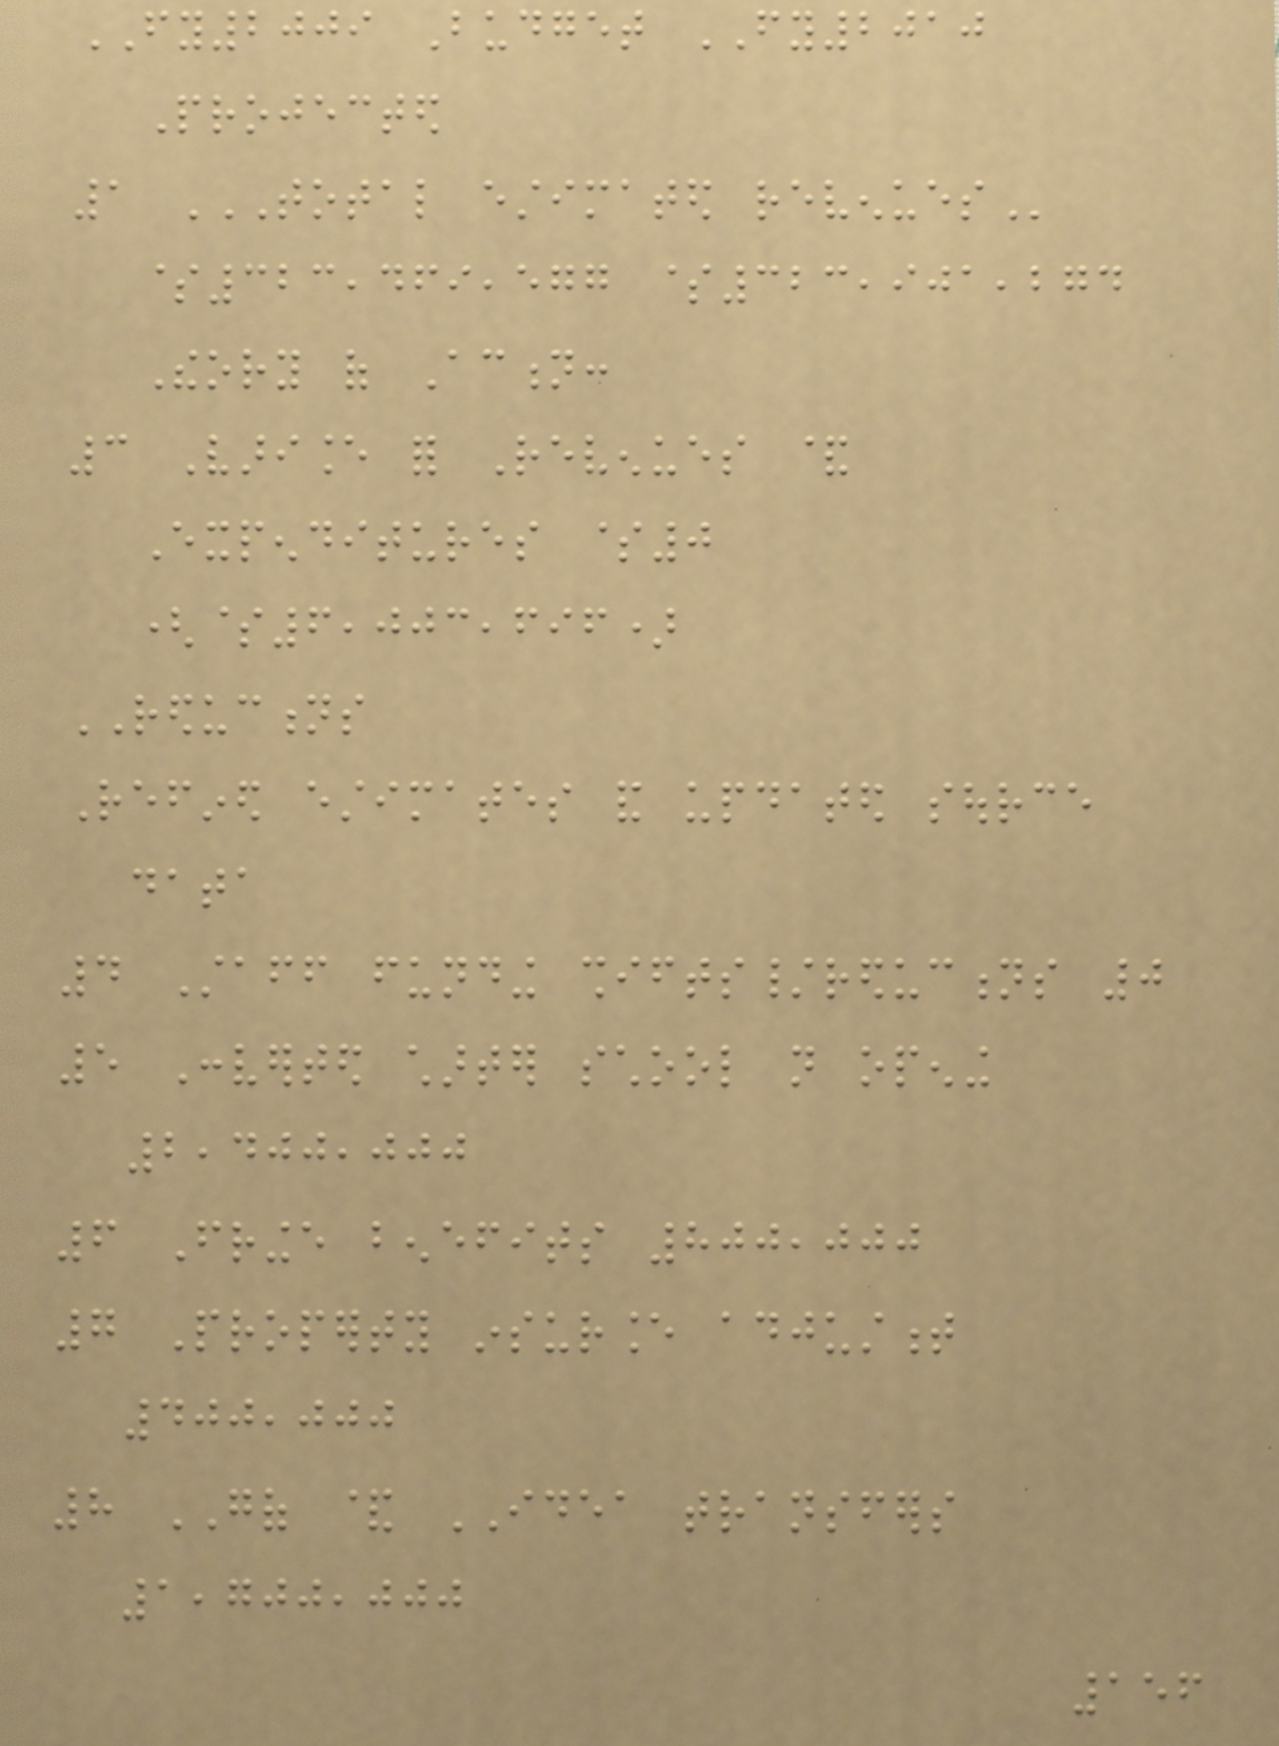FY2009 Budget FY2010
Projected
1 TOTAL ESTIMATED REVENUES
$323,469,577 $323,901,274
Theory of Action:
3 Variance for Revenues &
Expenditures $0
($6,003,696)
REDUCTIONS
Refined estimates and updated source
data
4 Staff funding shifts/reductions 0
5 Converted charter school not opening
2,400,000
6 Fringe benefits 800,000
7 Property insurance adjustment
400,000
8 GOF & IDEA transfers
1,700,000
156
